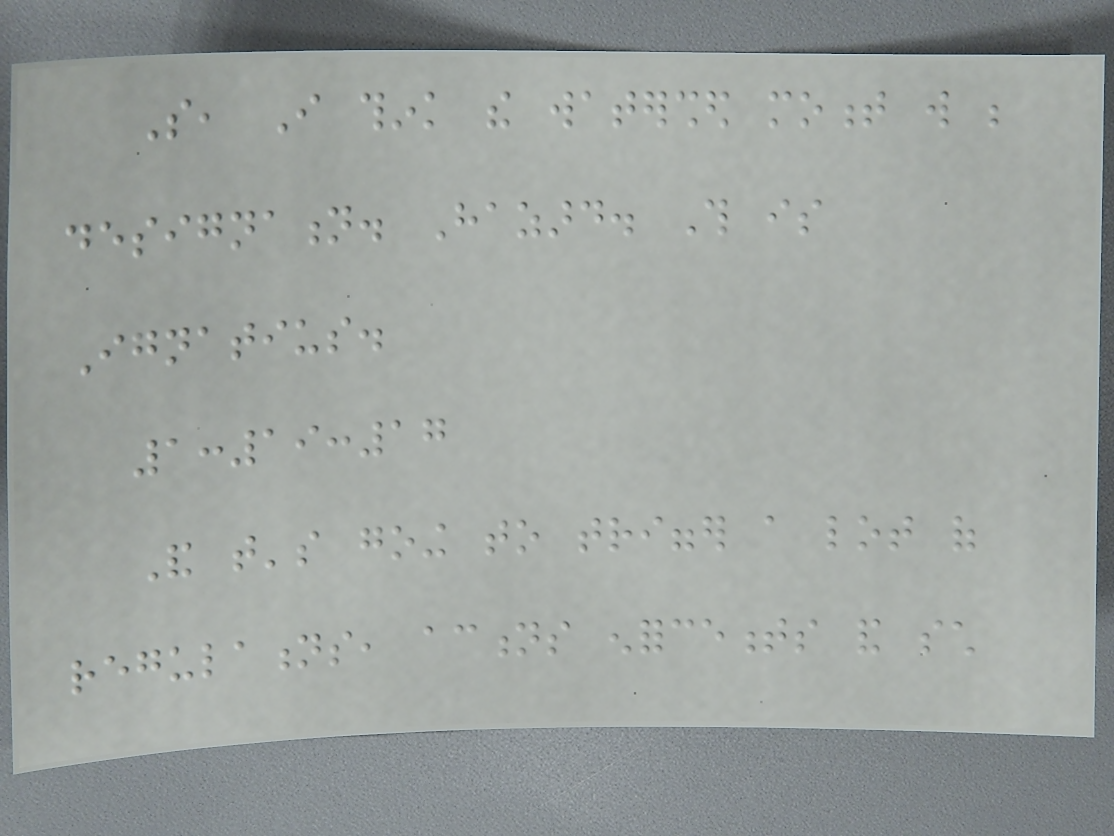So, I think the watershed moment will be
designation. Hazard. This is
Ignatius.
1:19:17
And that's going to trigger a lot of
regulations, actions enforcements and such
